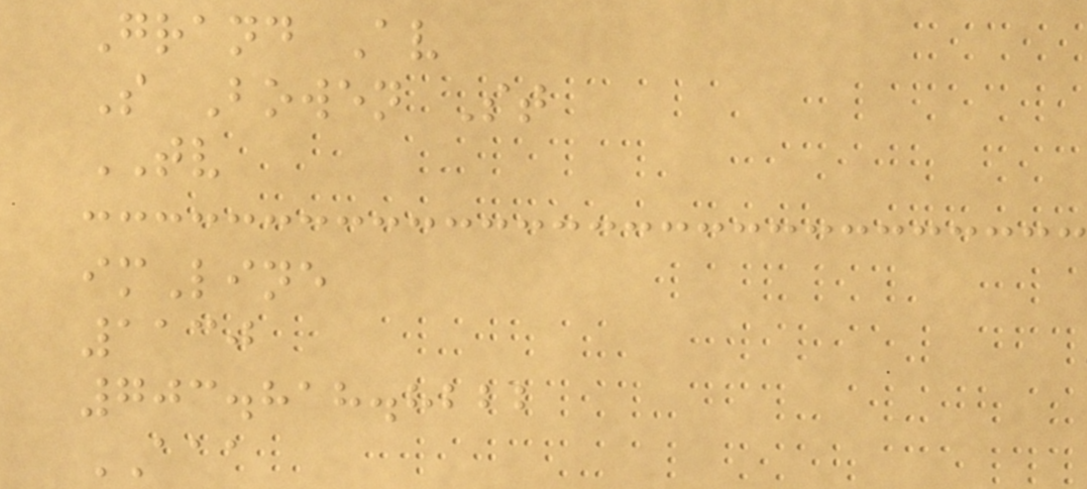Grand Av
S Bowen St
TV
imLine
1130
703.818.8222
AAA
